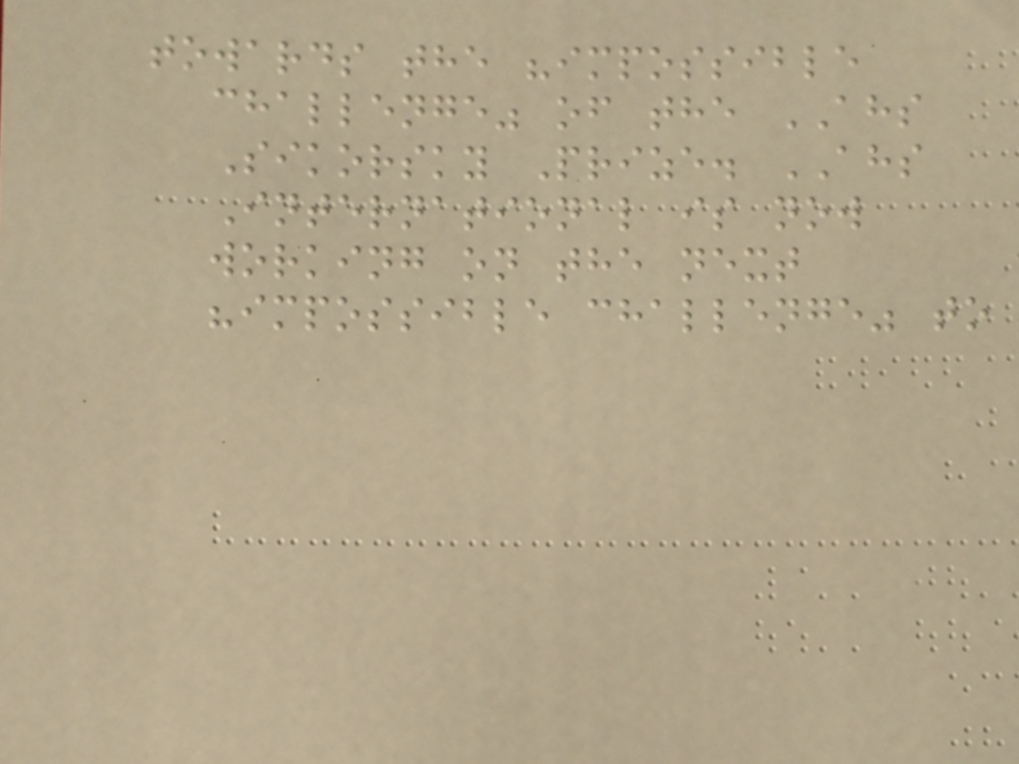towards the "impossible
challenge" of the AHS
Sikorsky Prize. AHS
International is now
working on the next
"impossible challenge" to
